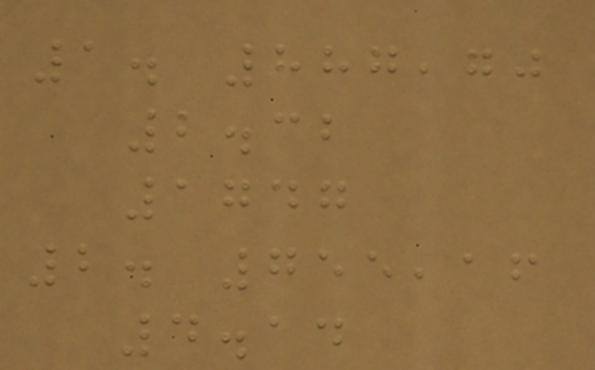1. 887,70
2.32
1747
2. 755,16
4.14
